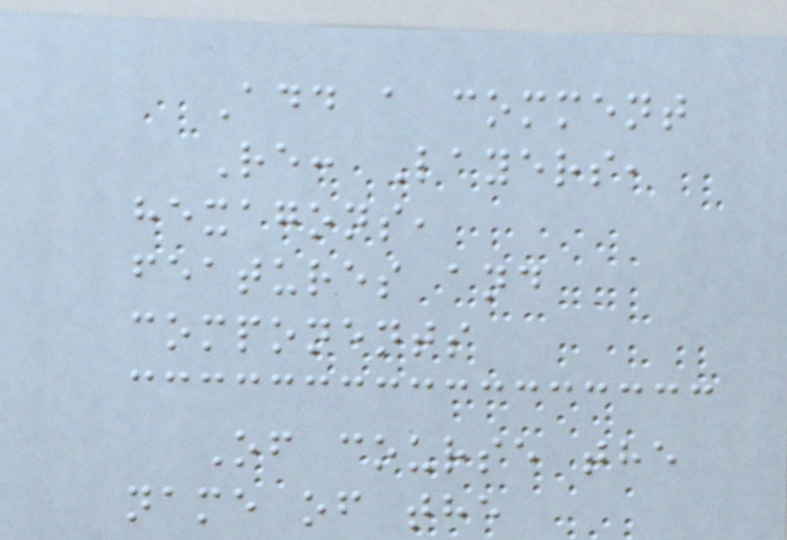Add a comment
Re: Layers,
hexagons,
features and
components
Of course the
name of the
